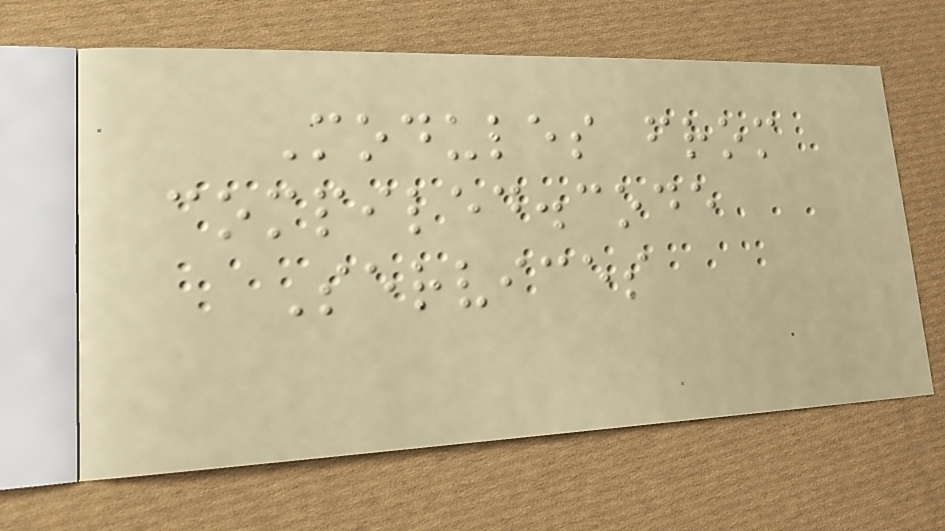Modules from
compiled.code
Services
